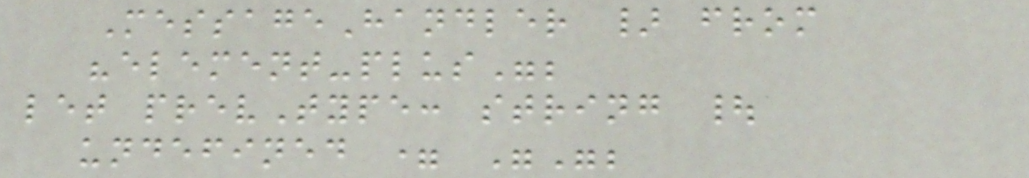MessageHandler } from
"element-plus";
let prevType: string |
undefined = "";
